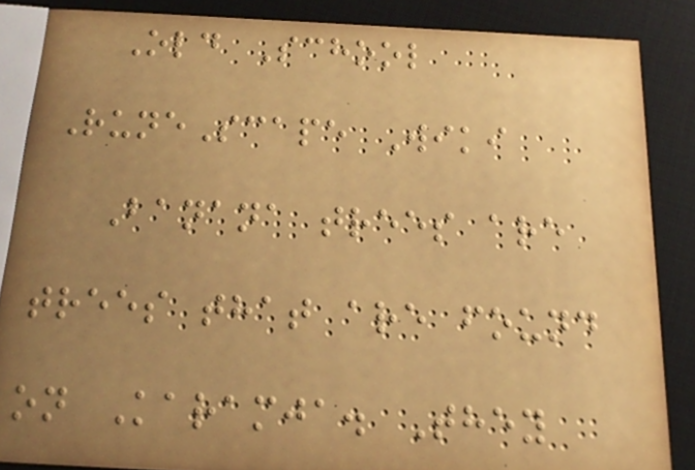Old School
RuneScape Wiki
Banana trees are
trees that are found
on Karamja. They
